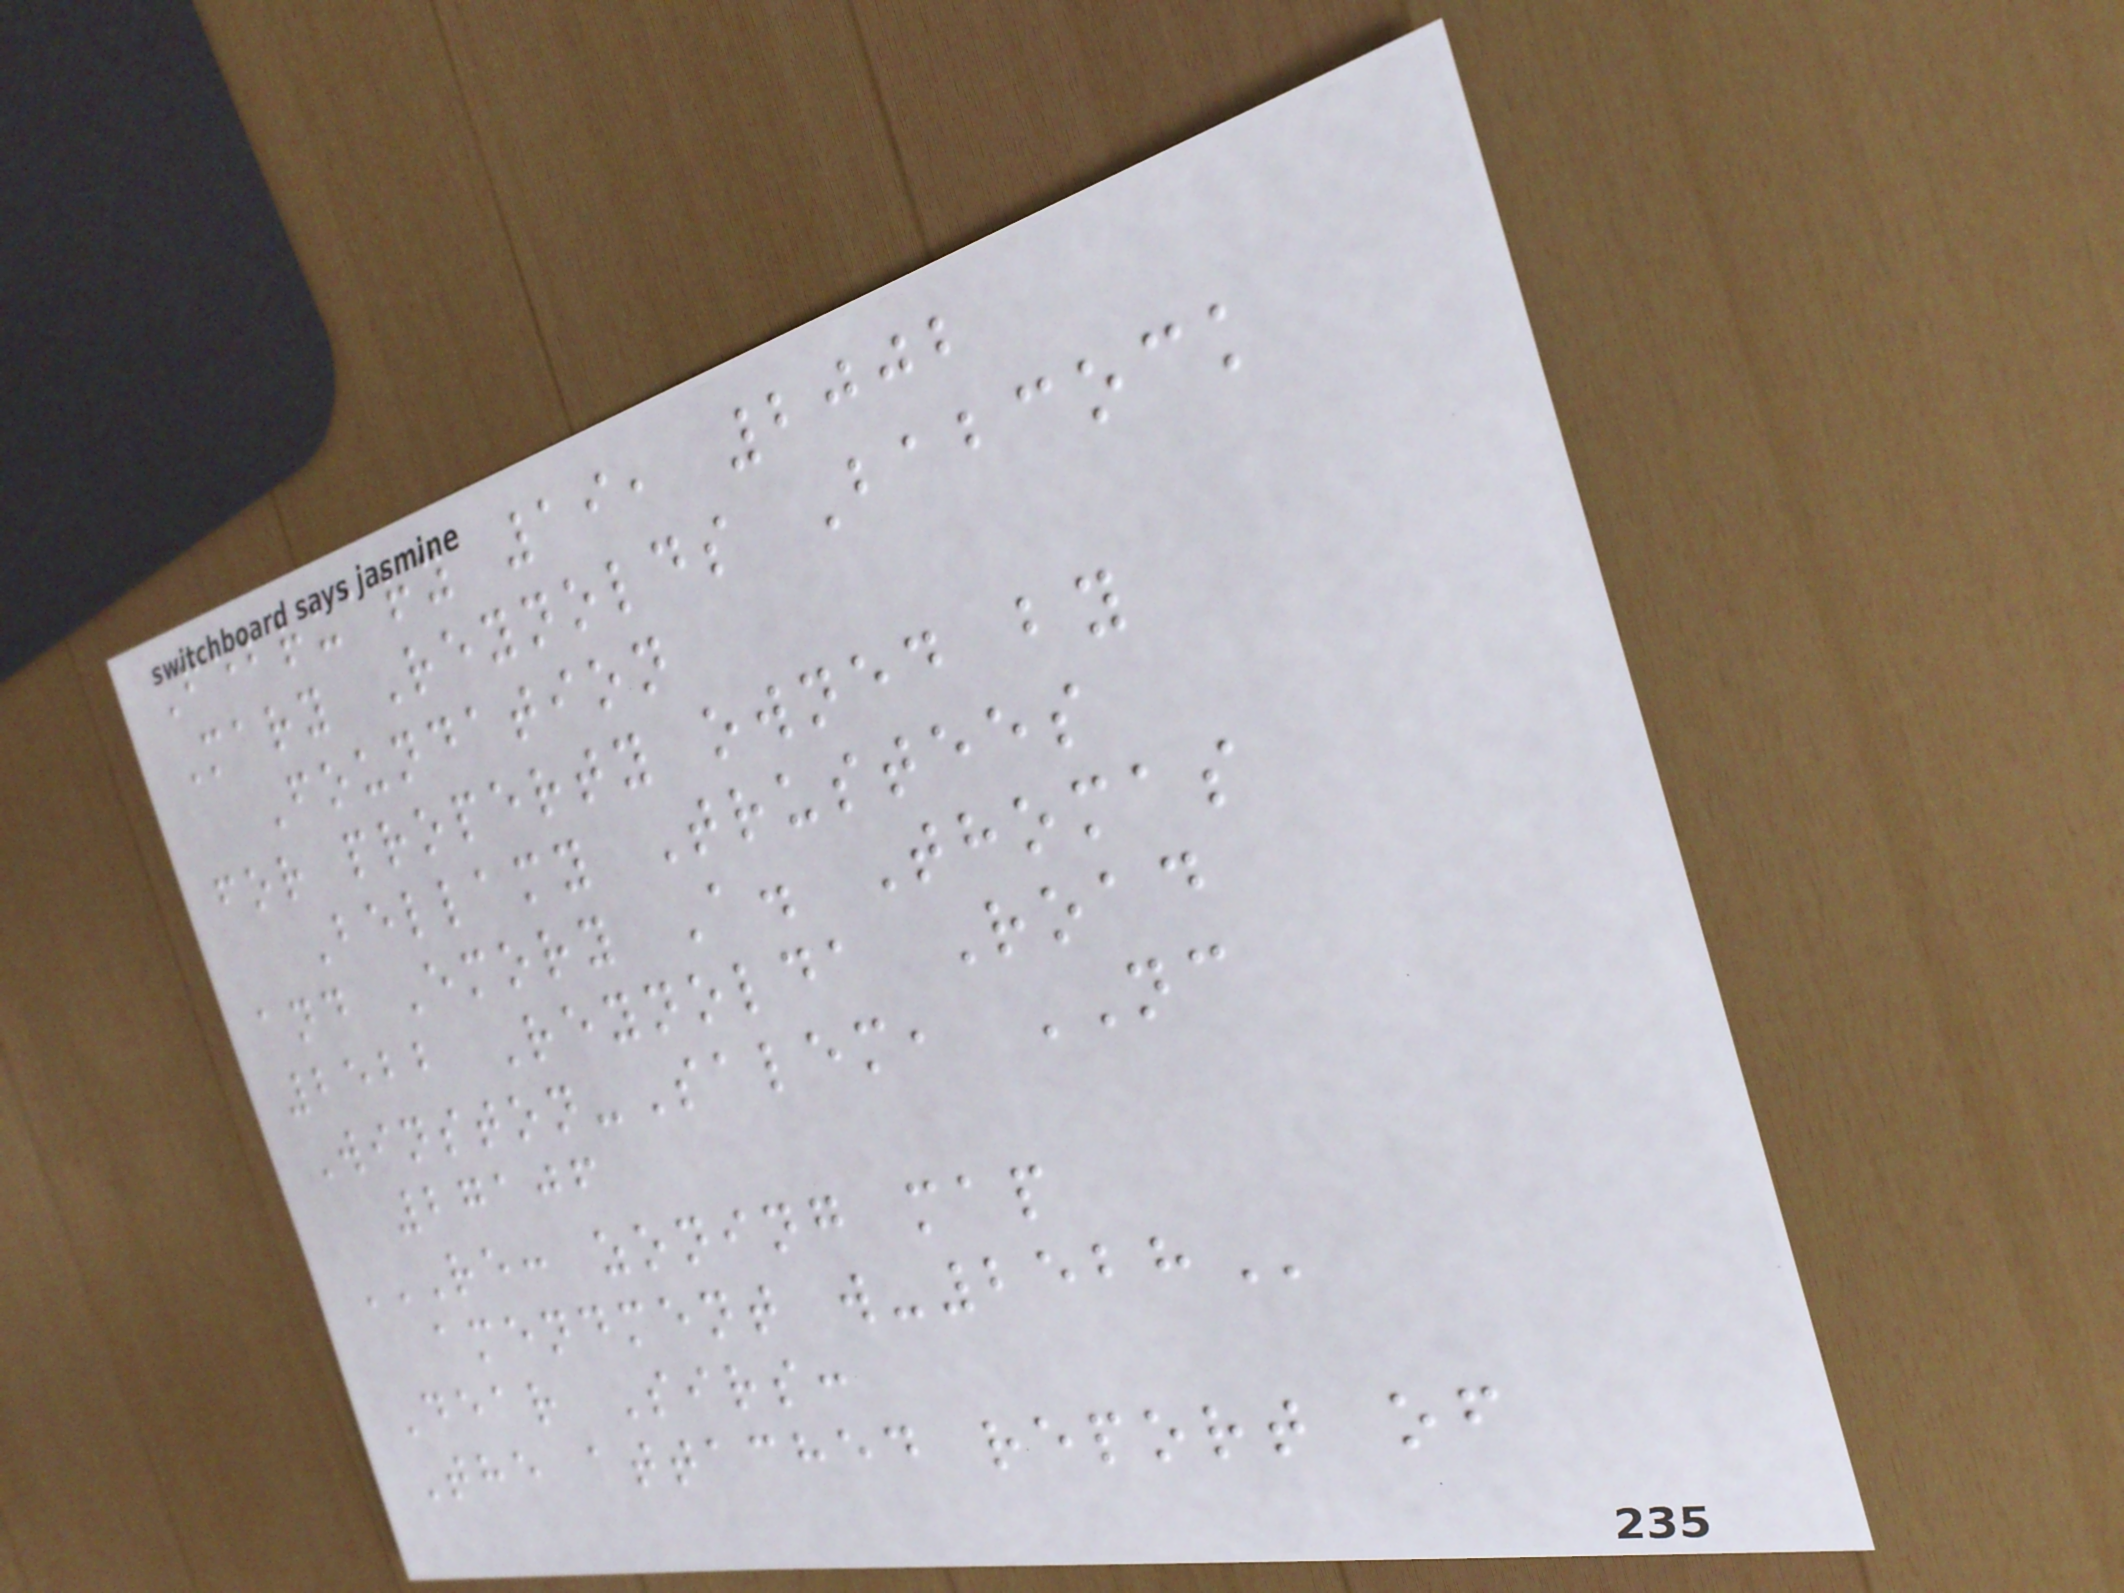February 19, 2002
Mary Reynolds Babcock
Foundation
for property owned by
Bellamy Trustees
and Emory A. Thomas
2522 Reynolda Road
Winston-Salem, NC
27106
RE: ZONING MAP
AMENDMENT W-2528
Dear Sirs:
The attached report of
